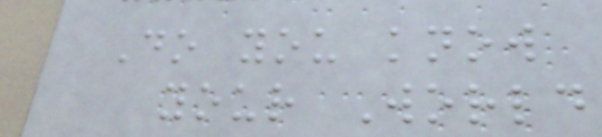Do you know
your World
